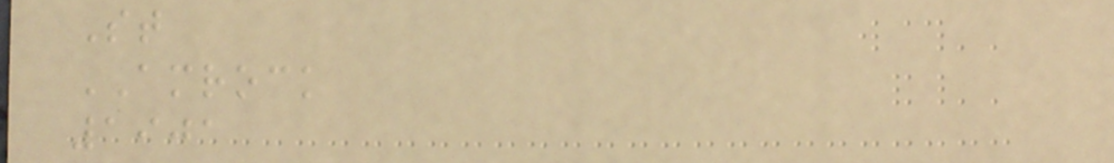St
AMROCK
1901
